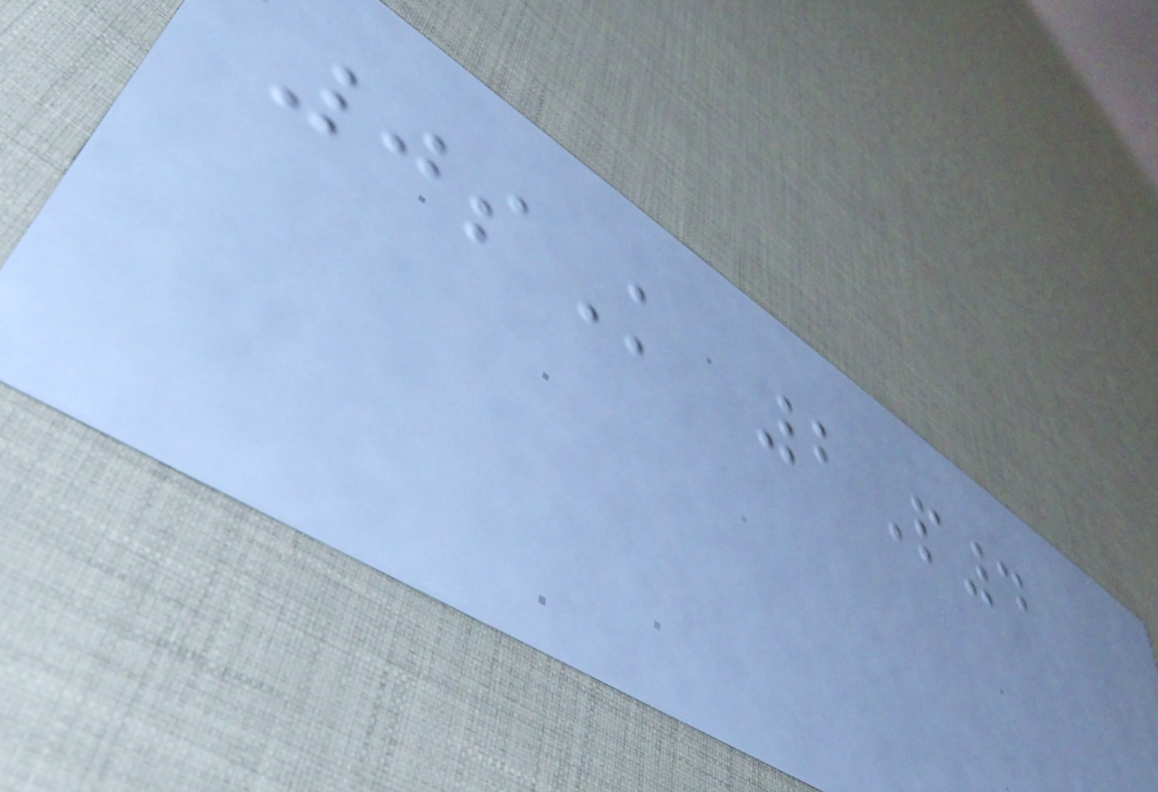0sK 2P4
